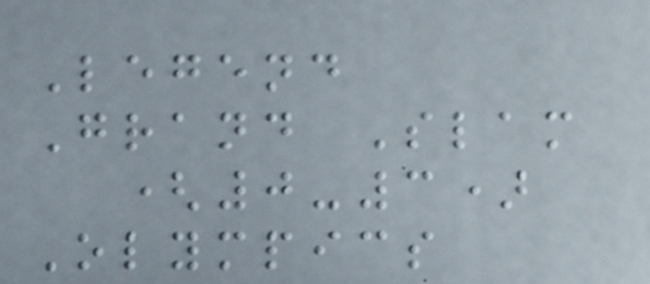Legend
Grand Slam
(0-3)
Olympics
